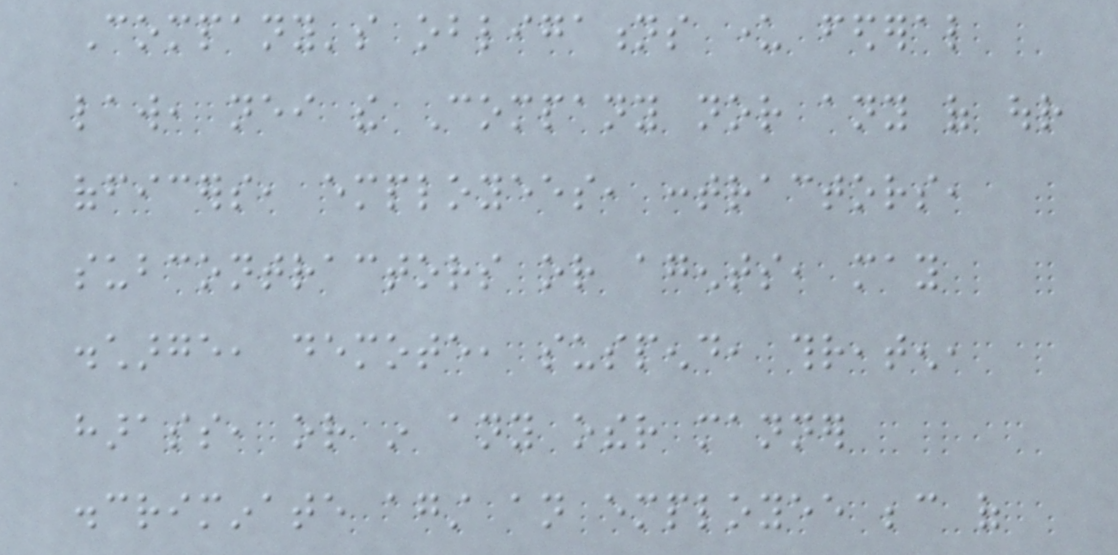Company's obligations under federal
law, neither the Company nor any of our
officers, employees, contractors,
subcontractors or agents, may
discharge, demote, suspend, threaten,
harass, or in any other manner
discriminate against an employee because of
